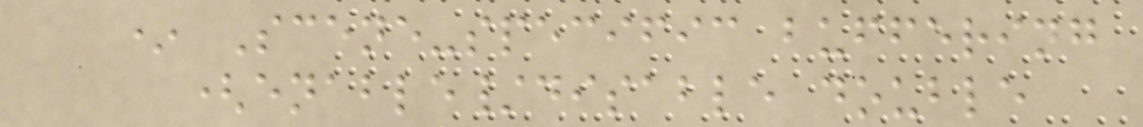* Scene-specific buffering
(enable/disable double
